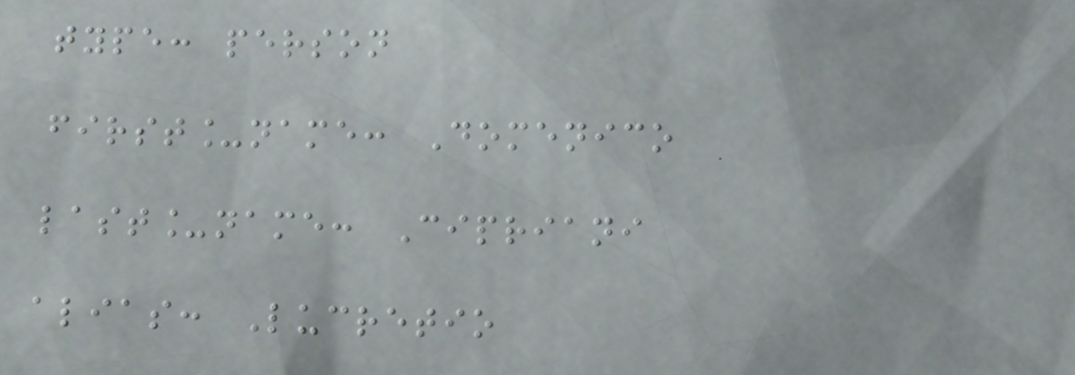type: person
first_name: Domenico
last_name: Cipriani
alias: Lucretio
